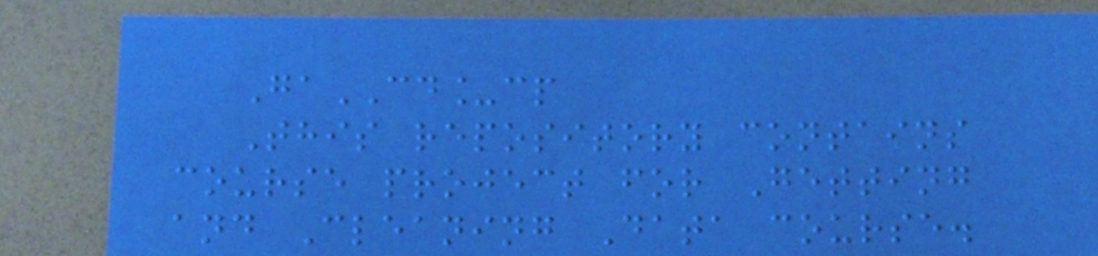GaCD_cp
This repository contains
course project for Getting
and Cleaning Data course.
